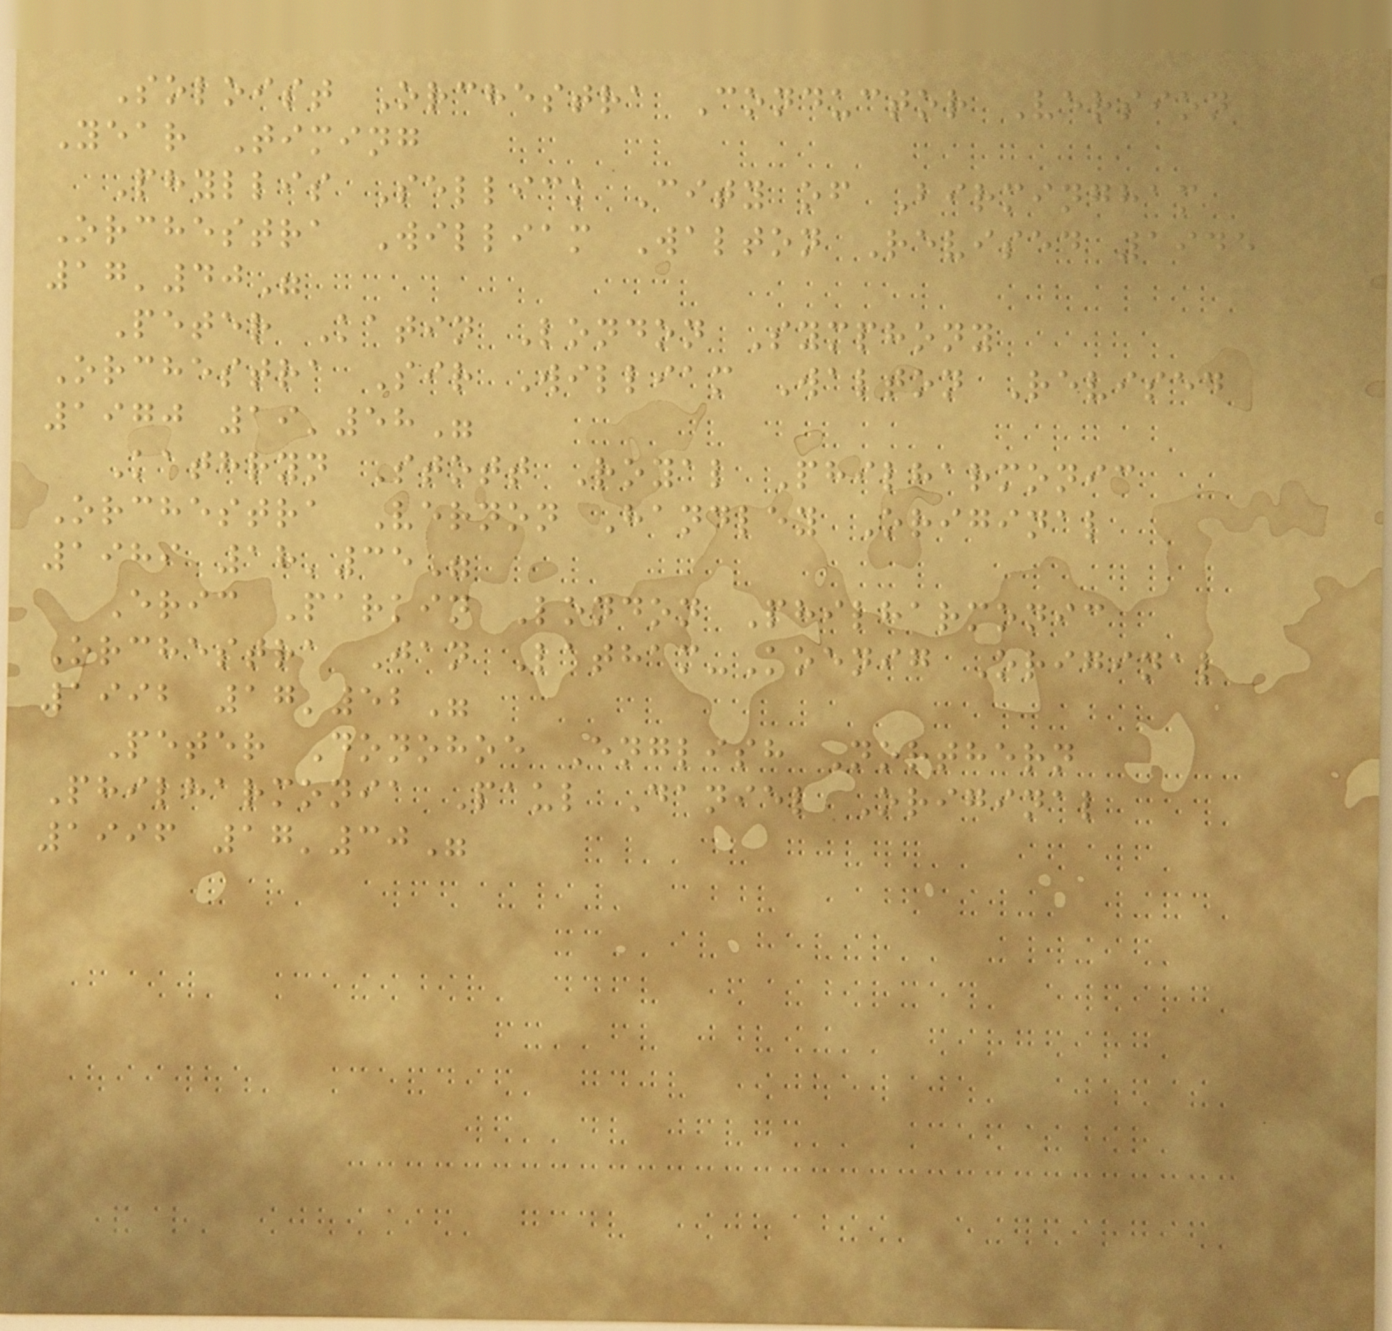Soloist Orchestra Conductor Version
Year Timing
Phyllis Sellick City of Birmingham
Orchestra William Walton Revised 1945
17'40"
Peter Katin London Symphony
Orchestra Sir William Walton Revised
1970 19'58"
Kathryn Stott Royal Philharmonic
Orchestra Vernon Handley Original
1989 18'35"
Eric Parkin London Philharmonic
Orchestra Jan Latham-Koenig Original
1992 17'52"
Peter Donohoe English Northern
Philharmonia Paul Daniel Original
1996 17'30"
